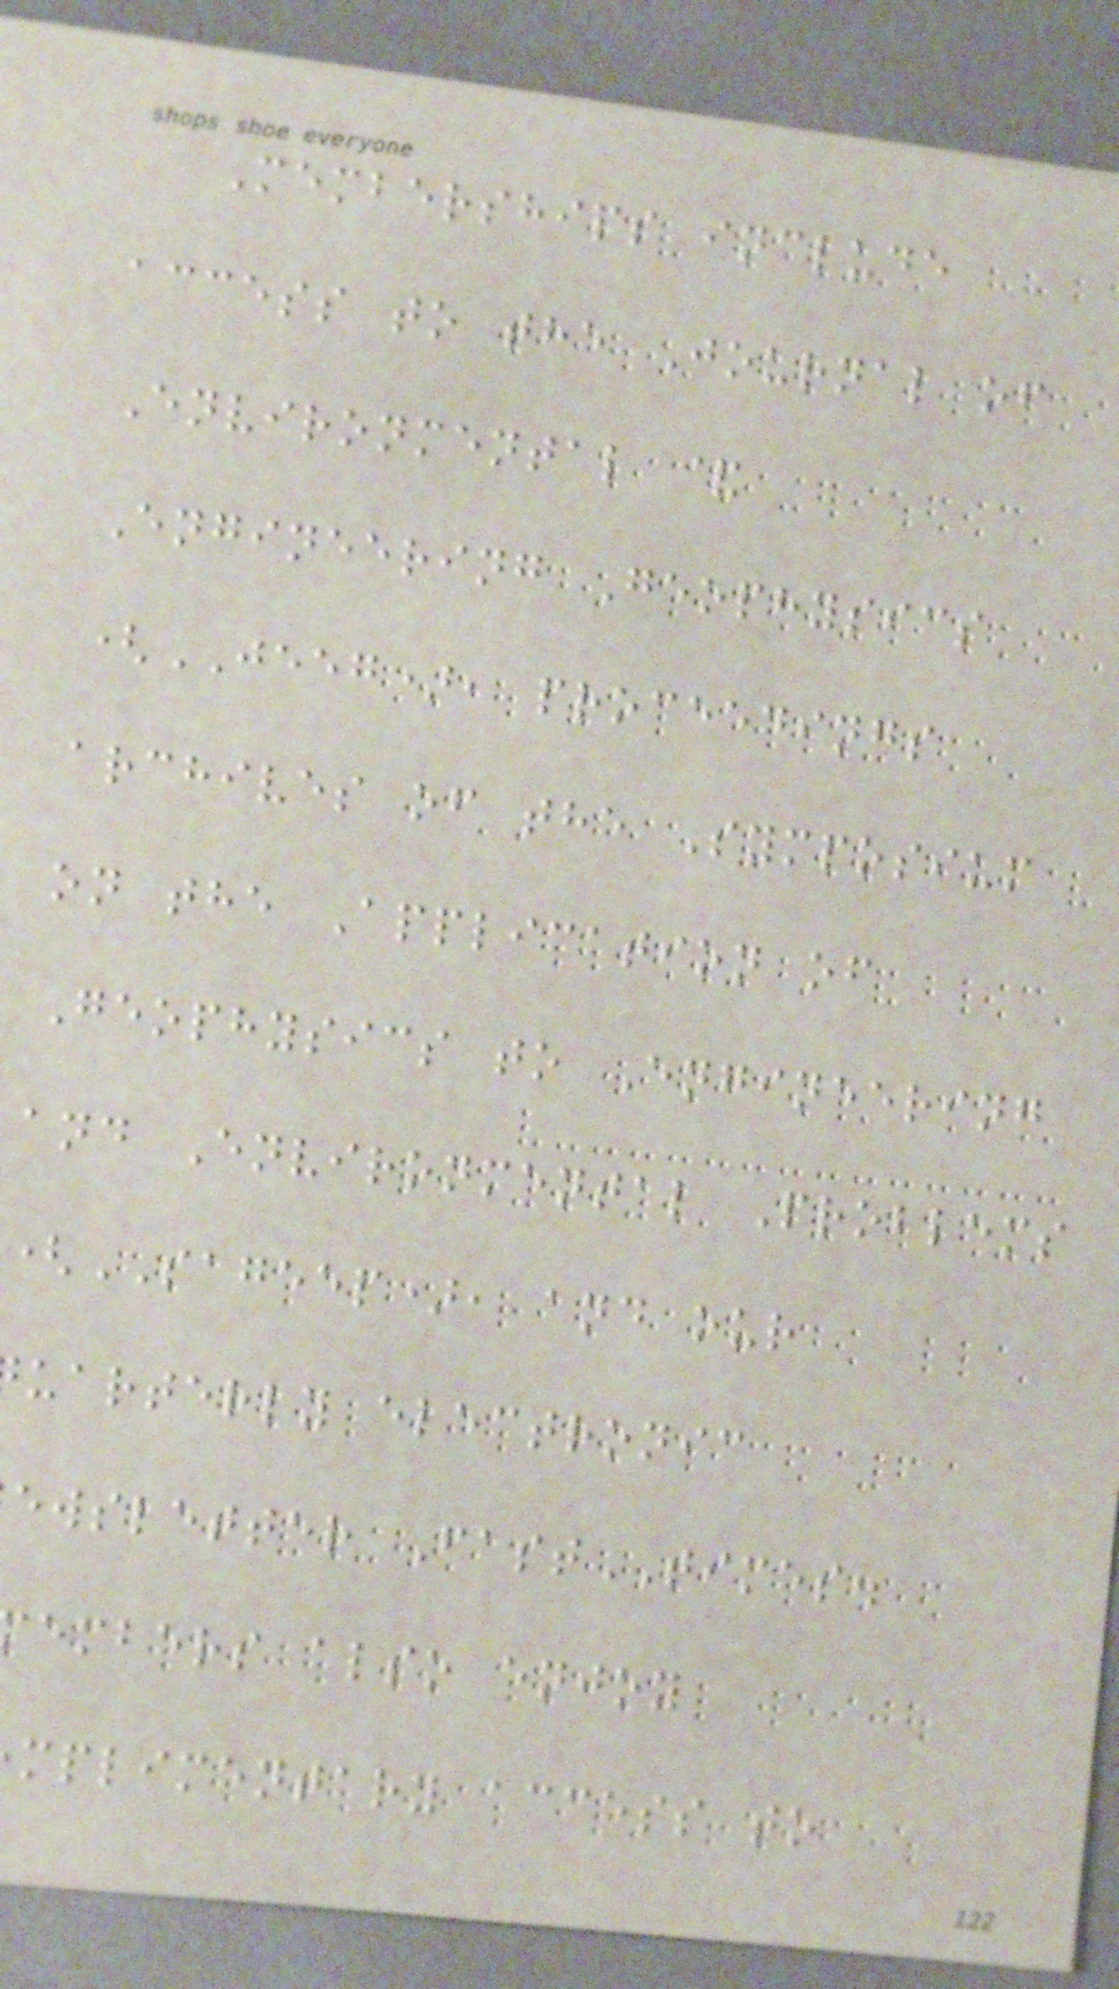Memberships include
access to the Journal of
Environmental &
Engineering Geophysics
(JEEG), proceedings
archives of the Symposium
on the Application of
Geophysics to Engineering
and Environmental Problems
(SAGEEP), and our
uarterly electronic
ewsletter FastTIMES.
embers also enjoy
mplimentary access to
